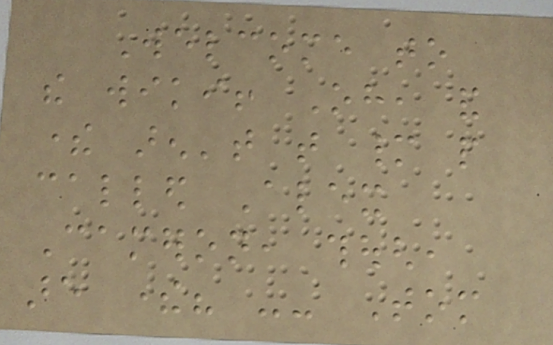Welcome to
the wiki! Oh, and
there aren't that many people
called Alex
Cameron, though,
are there? -- Tom
